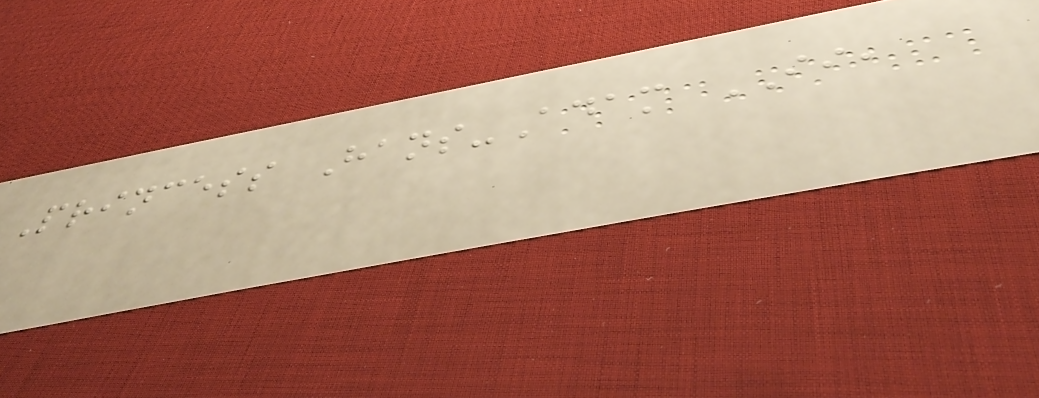Princess Hans-Adam II,
